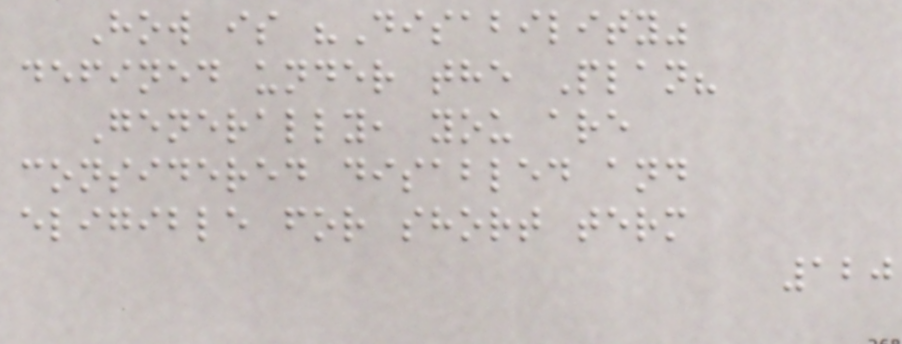How is "Disability"
defined under the Plan?
Generally, you are
considered disabled and
eligible for short term
120
